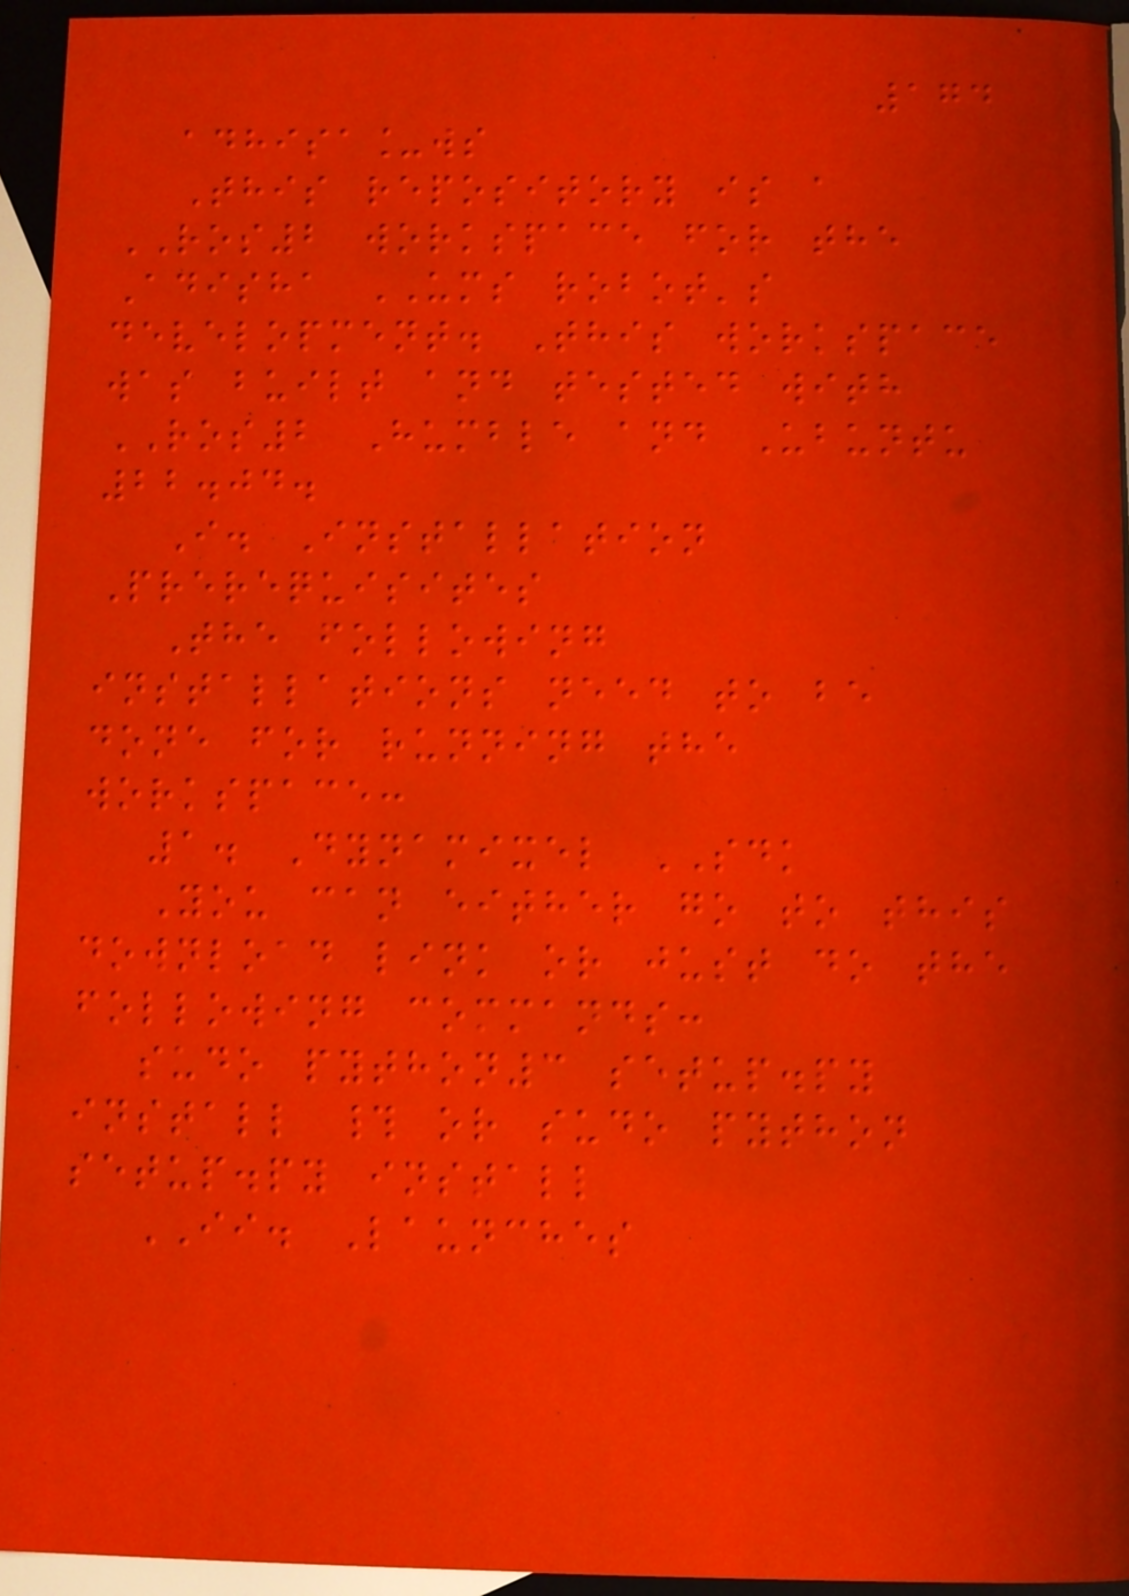174
adhisa_ws
This repository is a
ROS2 workspace for the
Adisha UMS robot's
development. This workspace
was built and tested with
ROS2 Humble and Ubuntu
22.04.
I. Installation
Prerequisites
The following
installations need to be
done for running the
workspace:
1. Dynamixel SDK
You can either go to this
download link or just do the
following commands:
sudo python3 setup.py
install # or sudo python
setup.py install
II. Launches
